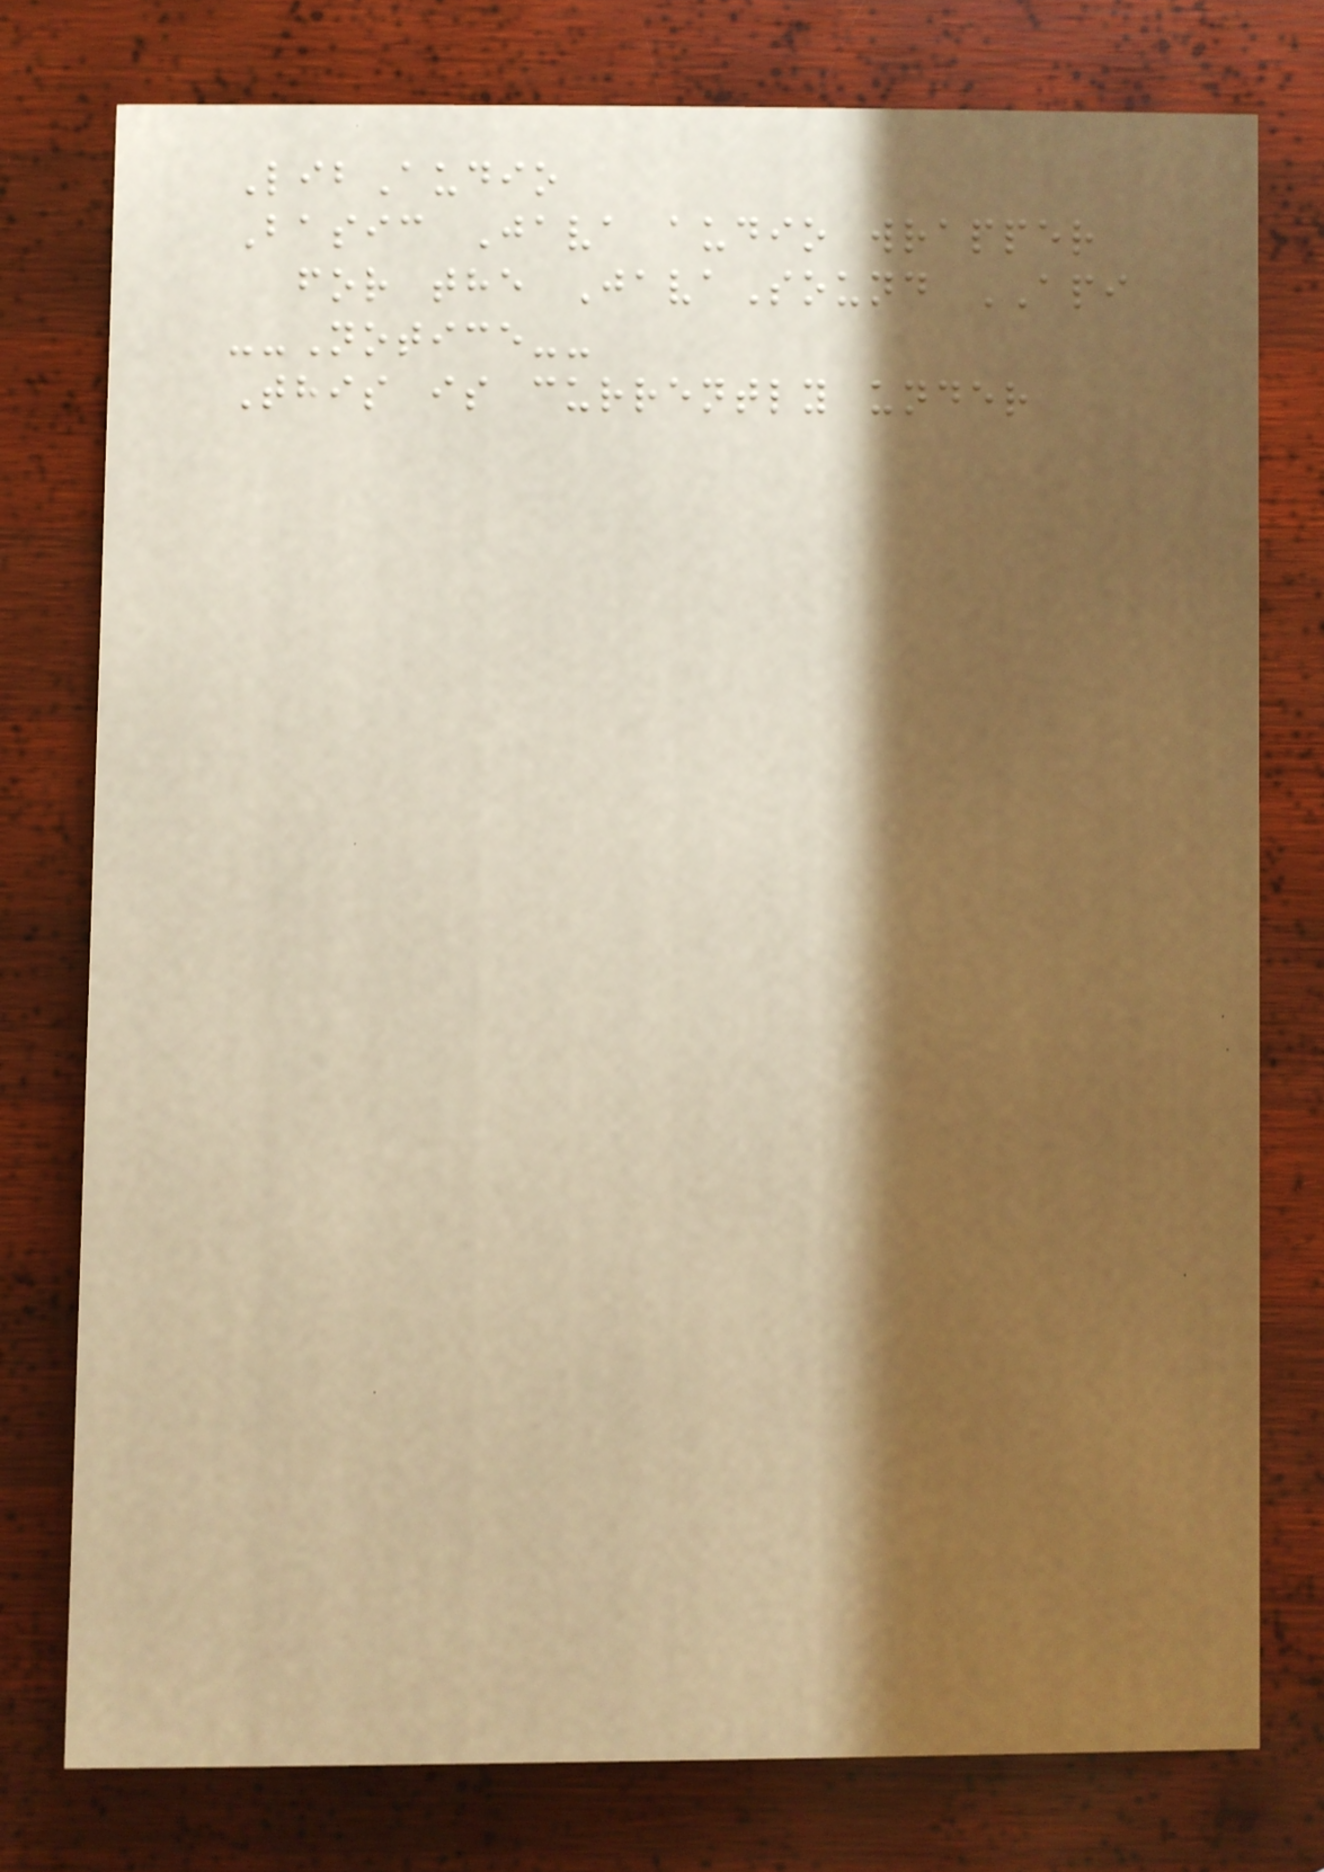LibAudio
Basic Java audio wrapper
for the JavaSound API
--Notice--
This is currently under
